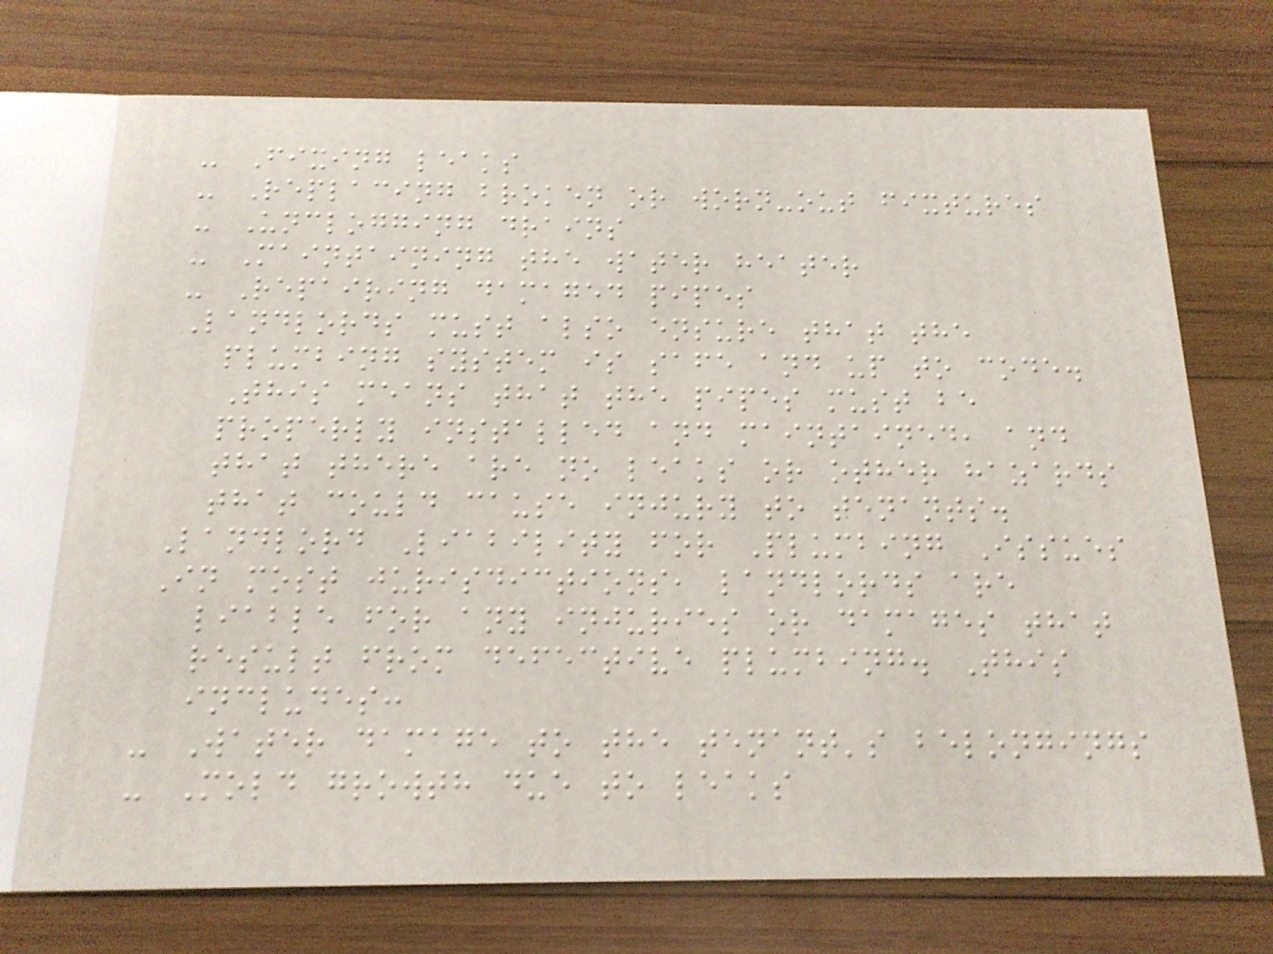- Fixing leaks
- Replacing broken or worn-out fixtures
- Unclogging drains
- Maintaining the water heater
- Repairing damaged pipes
Landlords must also ensure that the
plumbing system is safe and up to code.
This means that the pipes must be
properly installed and maintained, and
that there are no leaks or other hazards
that could cause injury to tenants.
Landlord Liability for Plumbing Issues
In most jurisdictions, landlords are
liable for any injuries or damages that
result from defective plumbing. This
includes:
- Water damage to the tenant's belongings
- Mold growth due to leaks
